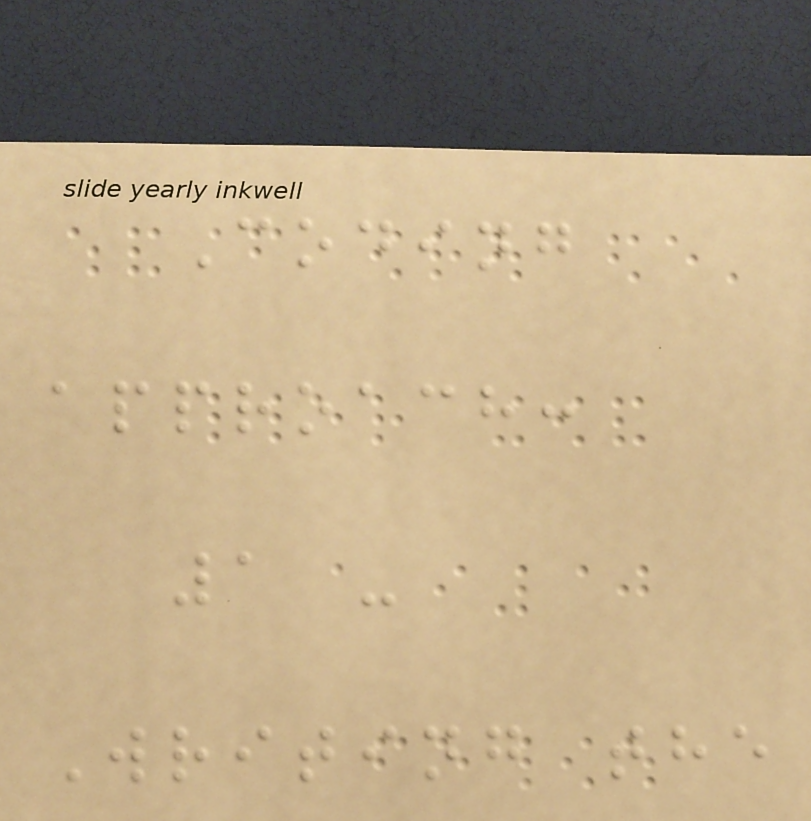Coding
approach:
1 -
Writing the
